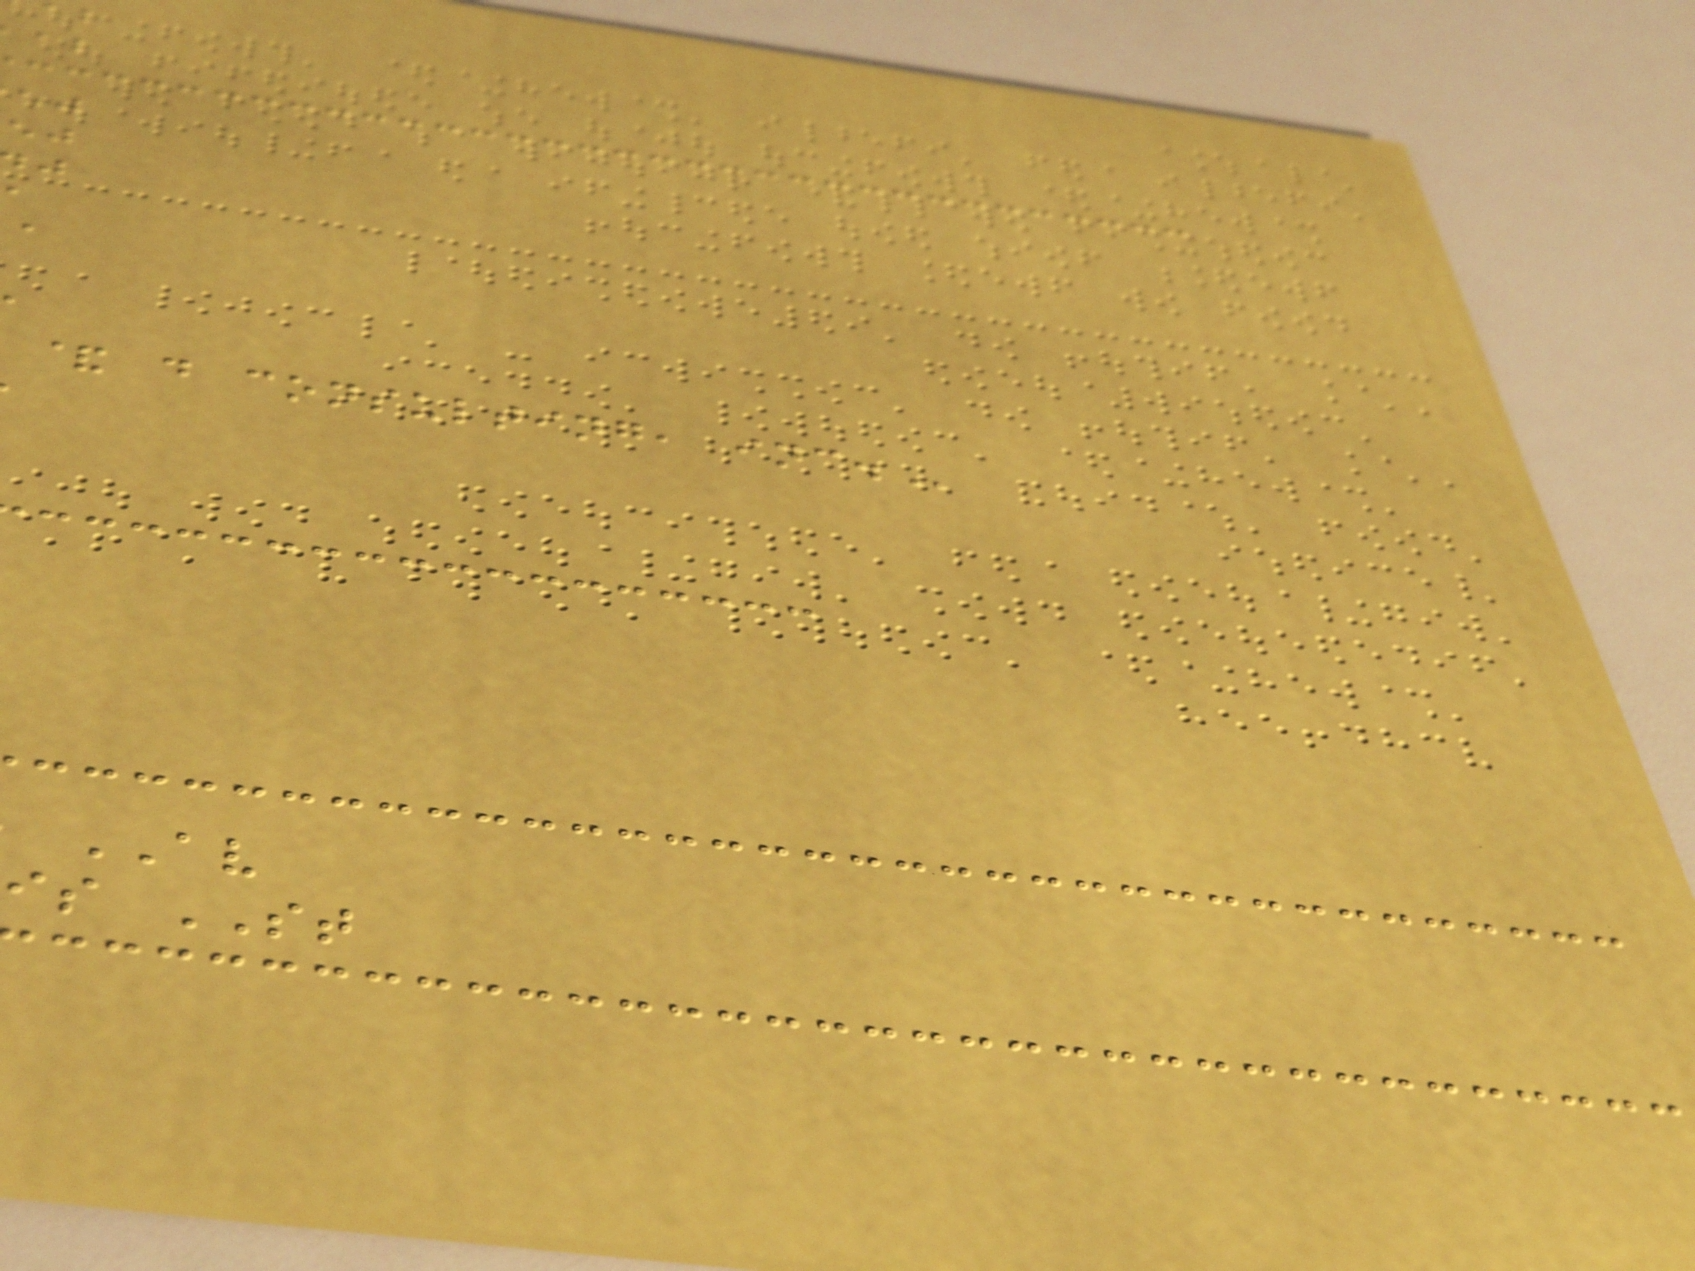& d consulting,
AV
is ST
